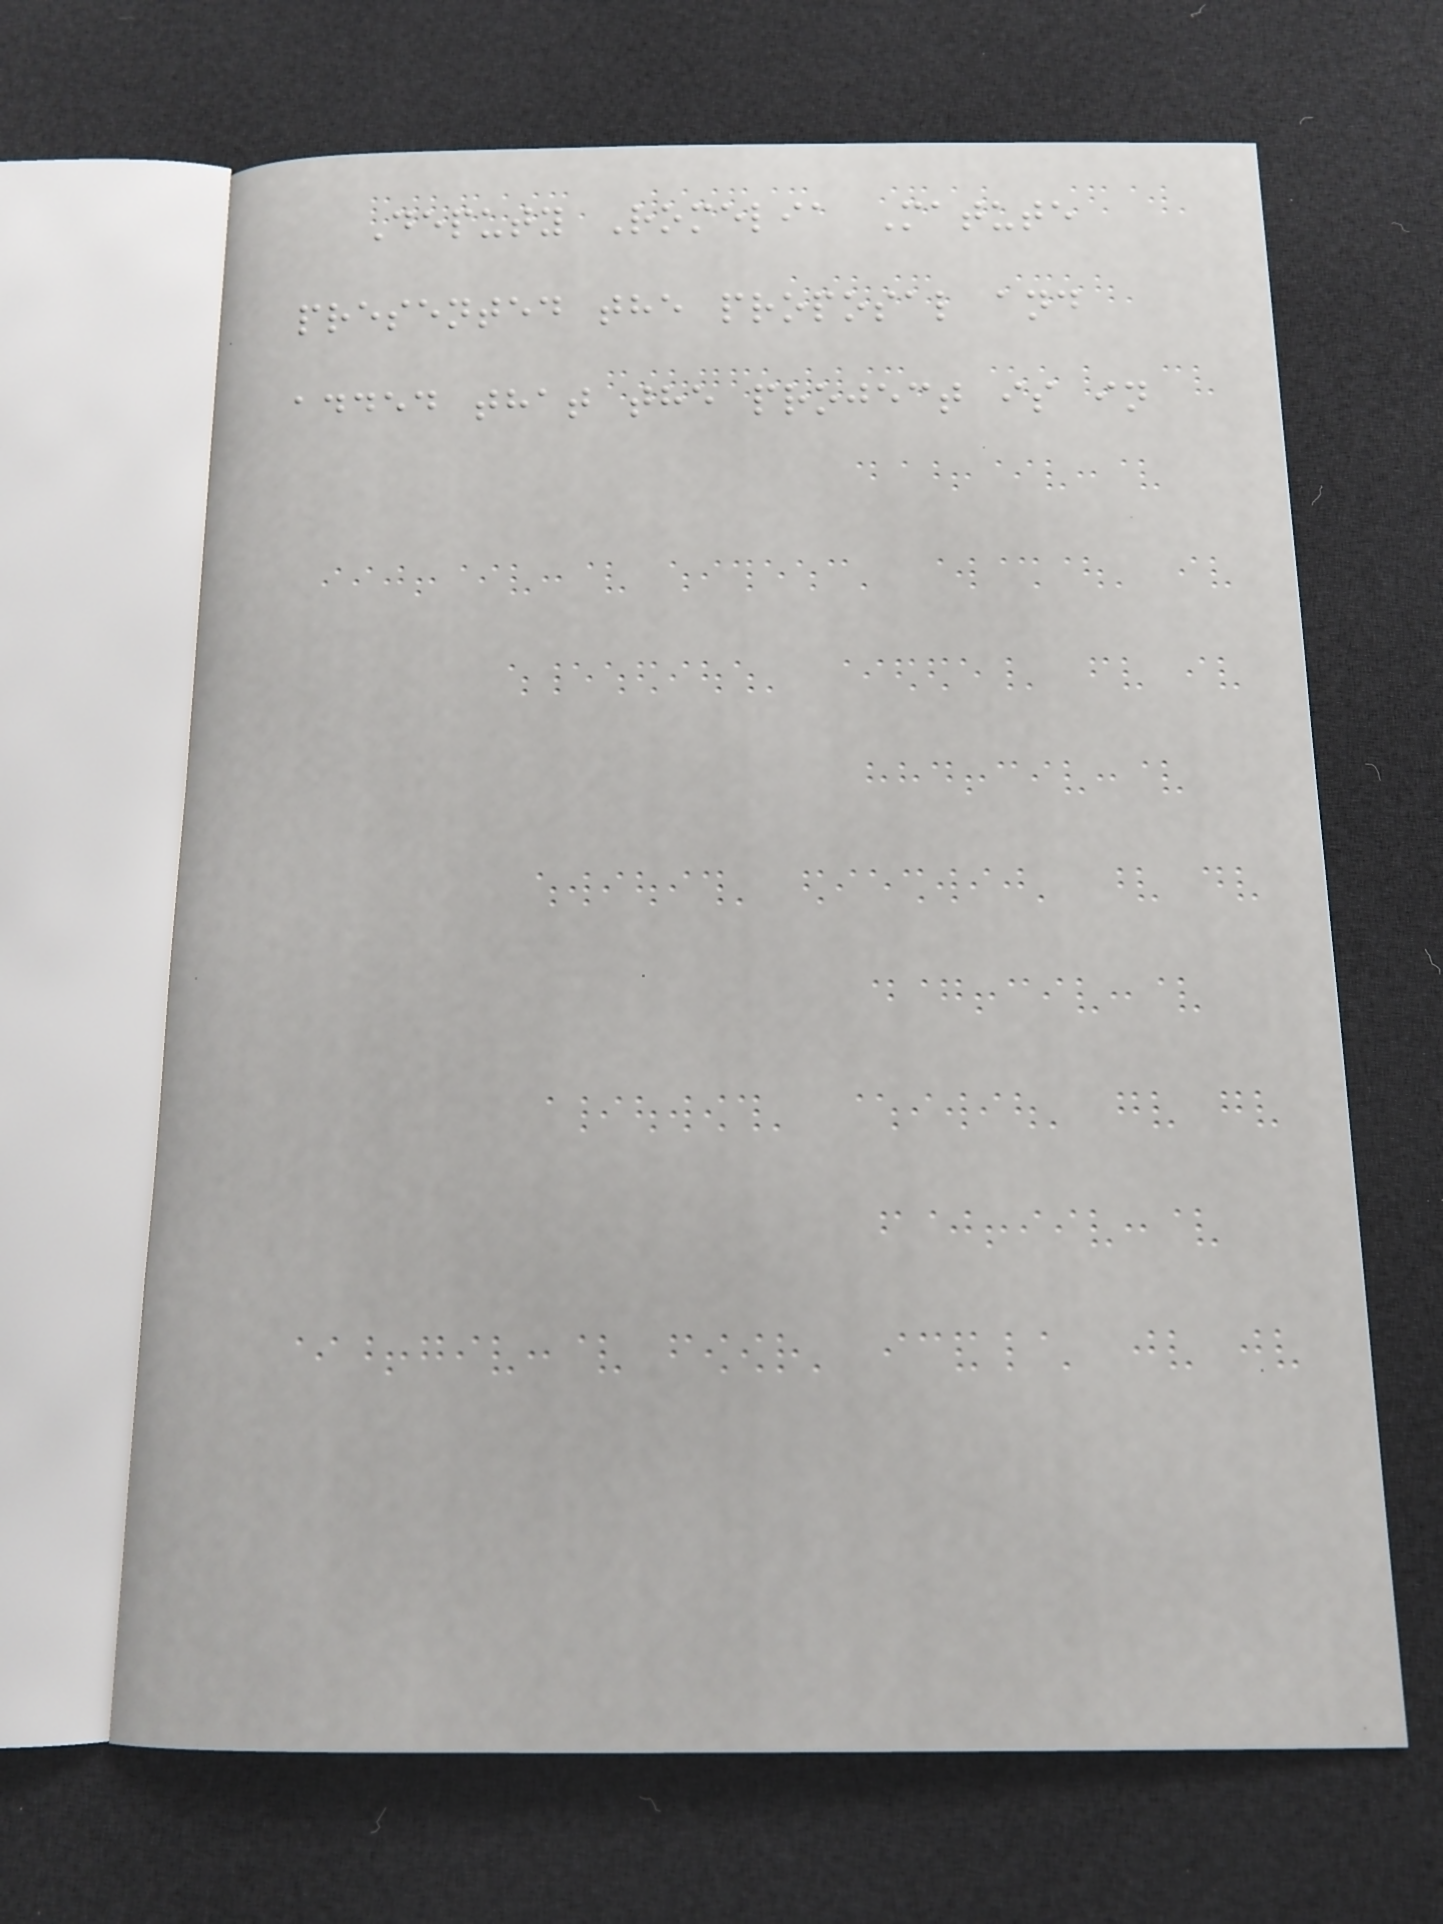Deputy Romelia Matute
presented the proposal and
added that the project is in
